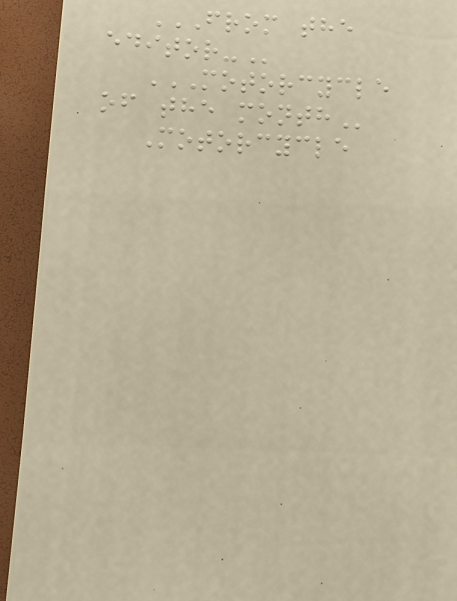FROM THE
EDITOR-
MOTORCYCLE
OF THE MONTH
Motorcycle
